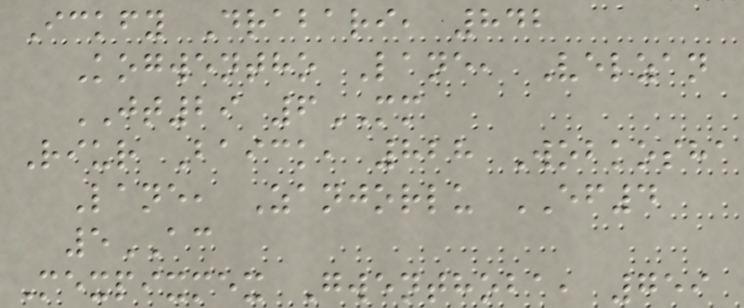Ickfy Drabari, 842
Kogwentho Lane, Velzan
JT29 6MM
Riur Baick, 828 Wobkosha
Lane, Zanjorlu EF4
5AC
Mexpixmex Gwenthoba, 759
